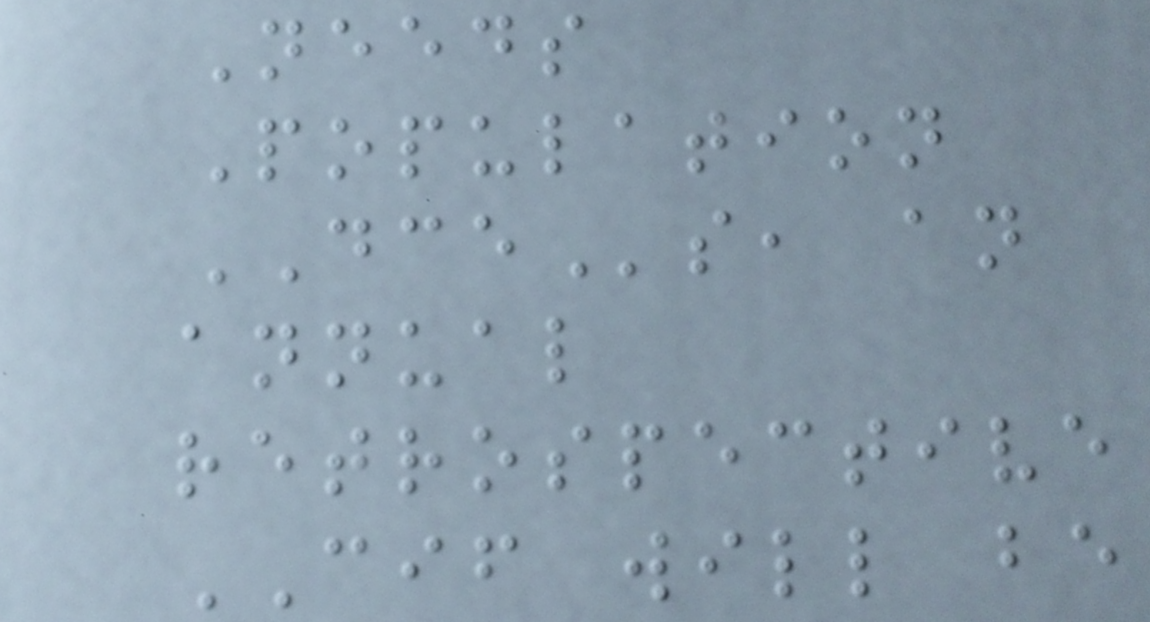Needs
Population
DCEs, an
annual
retrospective
CIF will be
